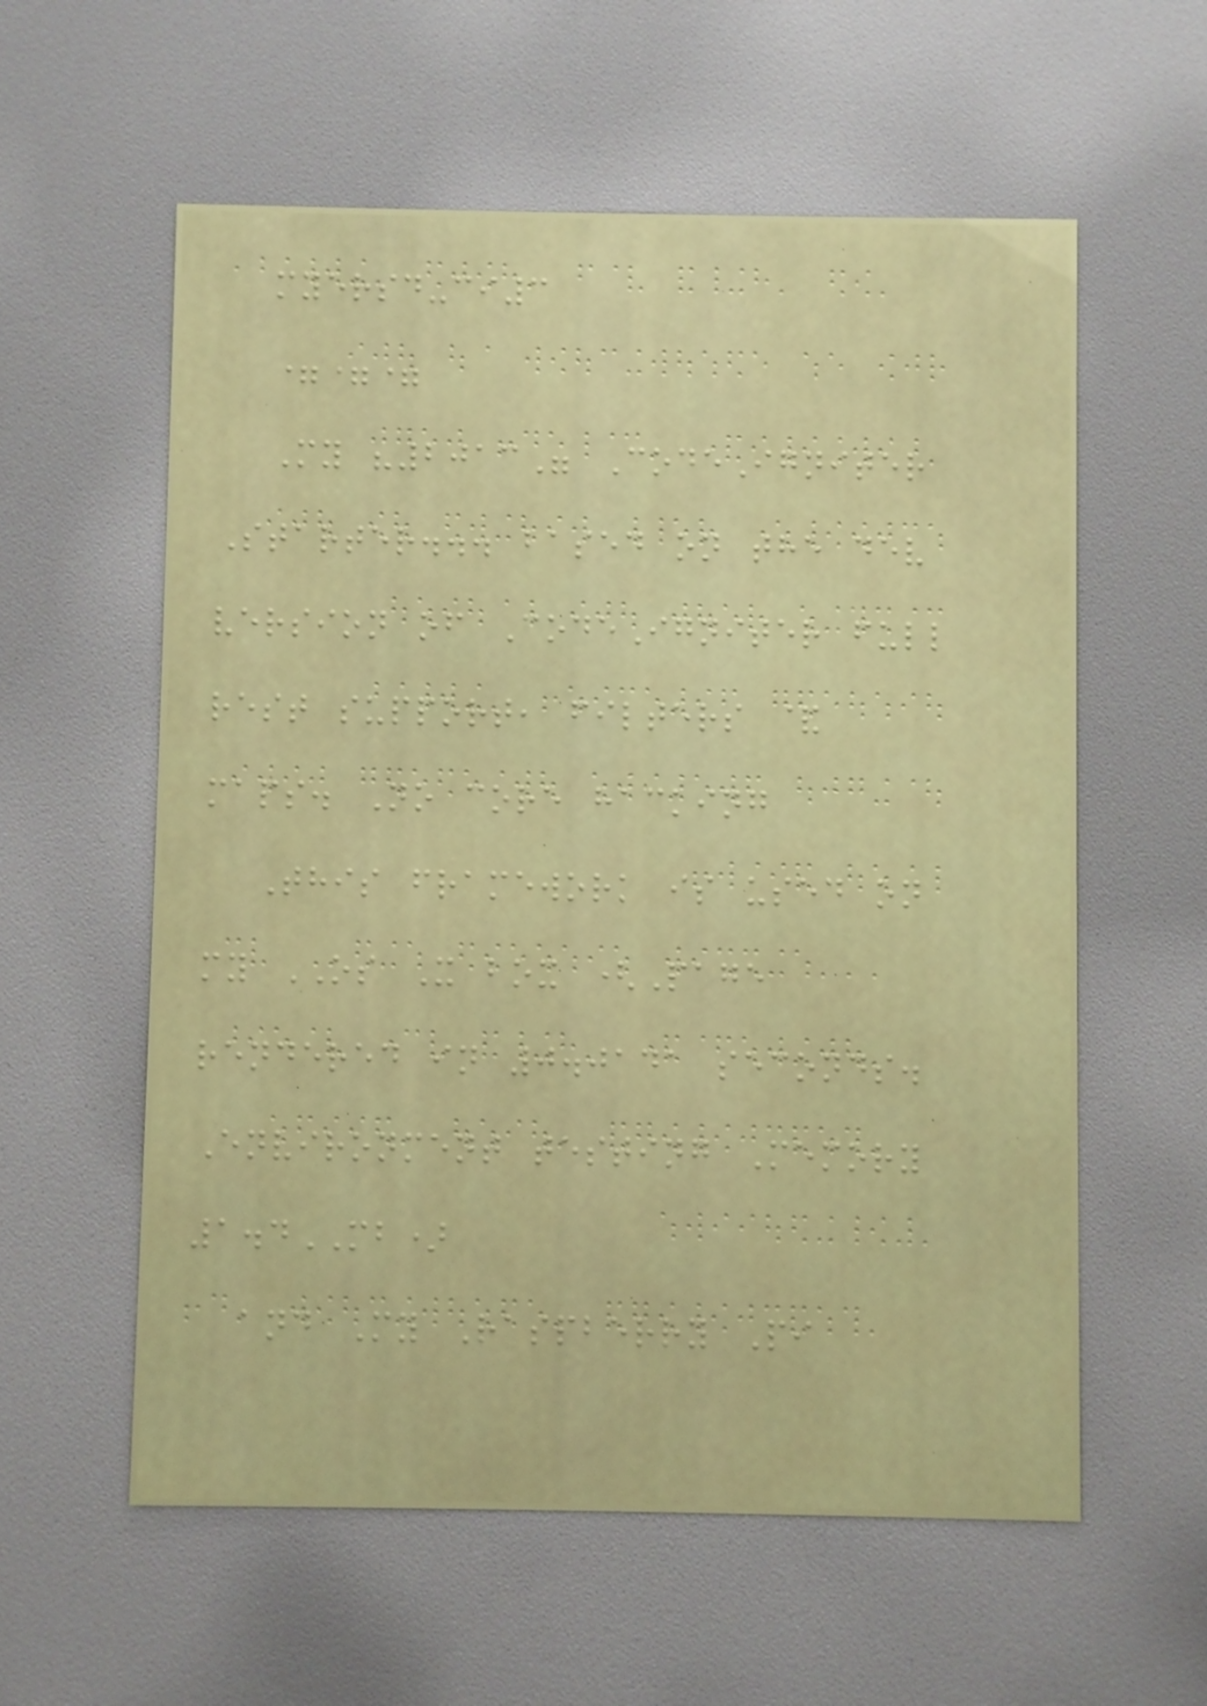myersd-ci3
===
My "2013" CodeIgniter
Starter... based on the dev
version of CodeIgniter full
rest support, filters &
maps. No core hacking
This framework is used on
my OS X box (Page
rendered in 0.0141 seconds.
Environment testing Memory
1.4MB)
and My Raspberry Pi
